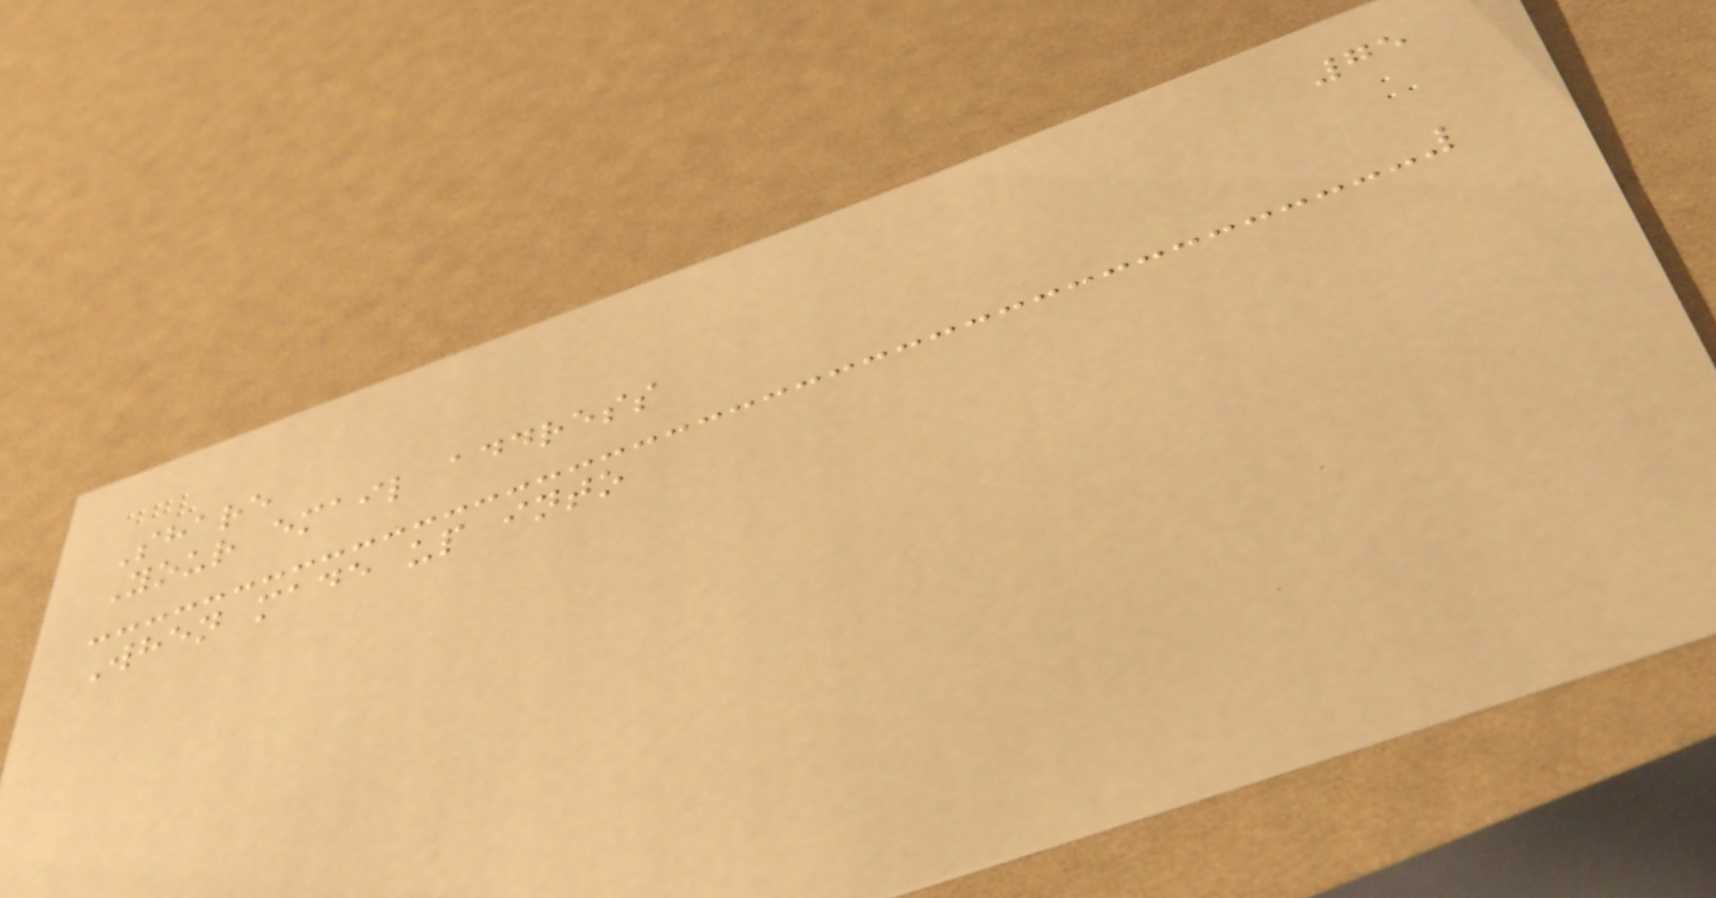75
Share
Your email address
When made up into
